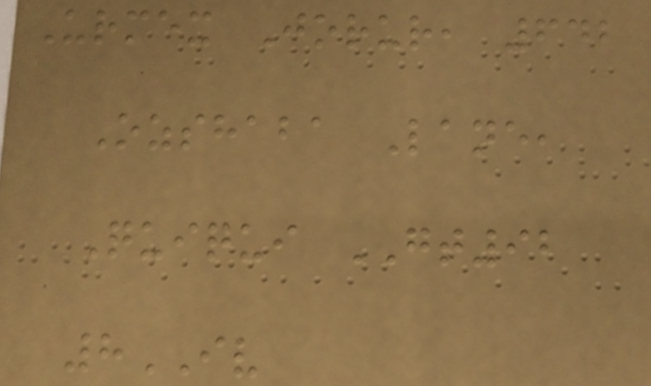Urmex Jorur, 642
Ozshaba Lane,
Quiqui GT92
8IV
